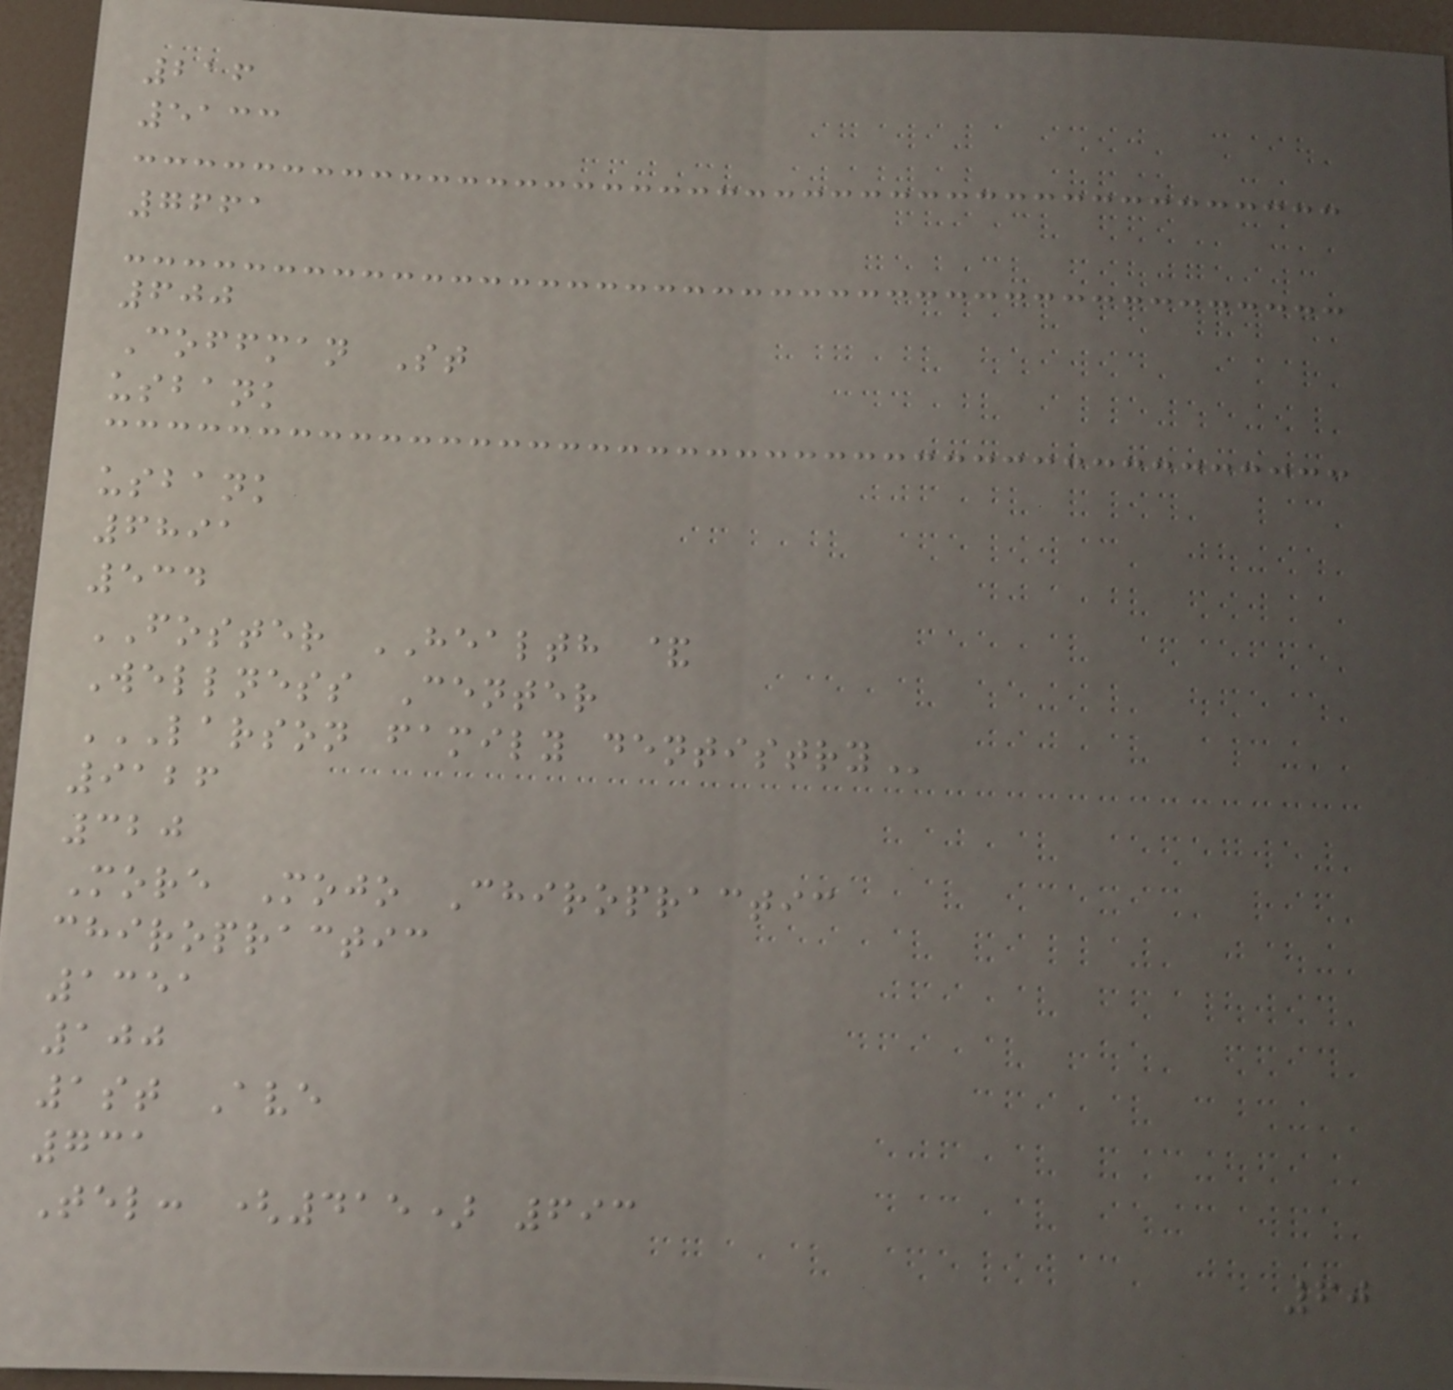216
5133
7661
600
Coffman St
usbank
usbank
6891
534
FOSTER HEALTH &
Wellness Center
LARSON FAMILY DENTISTRY
9126
320
More Mojo Chiropractic
chiropractic
1351
100
1st Ave
731
Tel: (415) 693
60
